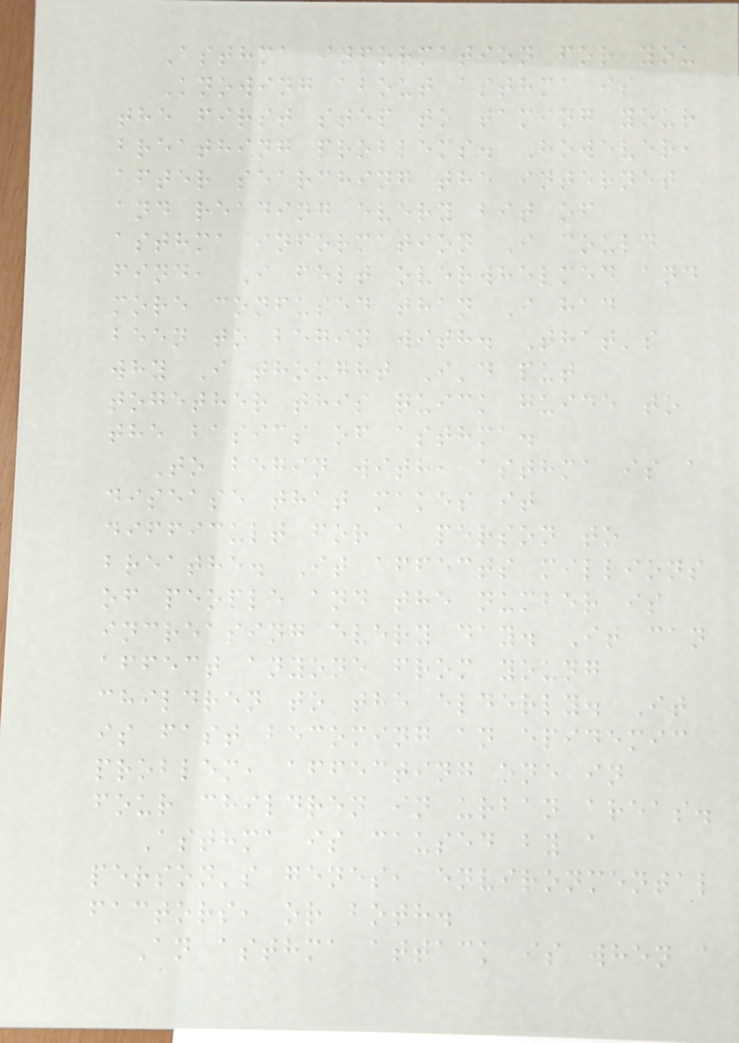Asthma information for you
Knowing about asthma is
the first step to taming your
breathing problems. However,
after searching the internet
and reading every bit of
asthma information I could
find, I felt overwhelmed and
more confused than I had
been to begin with. That's
why I thought I'd put
together this quick guide to
the basics of asthma.
To begin with, asthma is a
disease that makes it
difficult for a person to
breathe. It affects millions
of people and the number is
increasing every day. It can
affect anyone from young
children to the elderly. It
is fast becoming an epidemic
problem, affecting one in
four children in urban areas.
Asthma is caused by a
person's genes, environmental
factors, or both.
An asthma attack is when a
